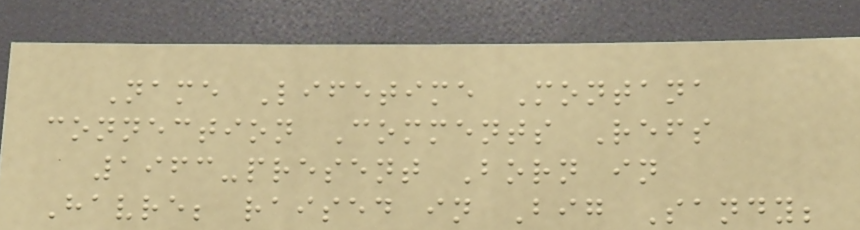Name Lifetime Montana
connection Comments Refs
1963-present Born in
Havre; raised in Big Sandy;
